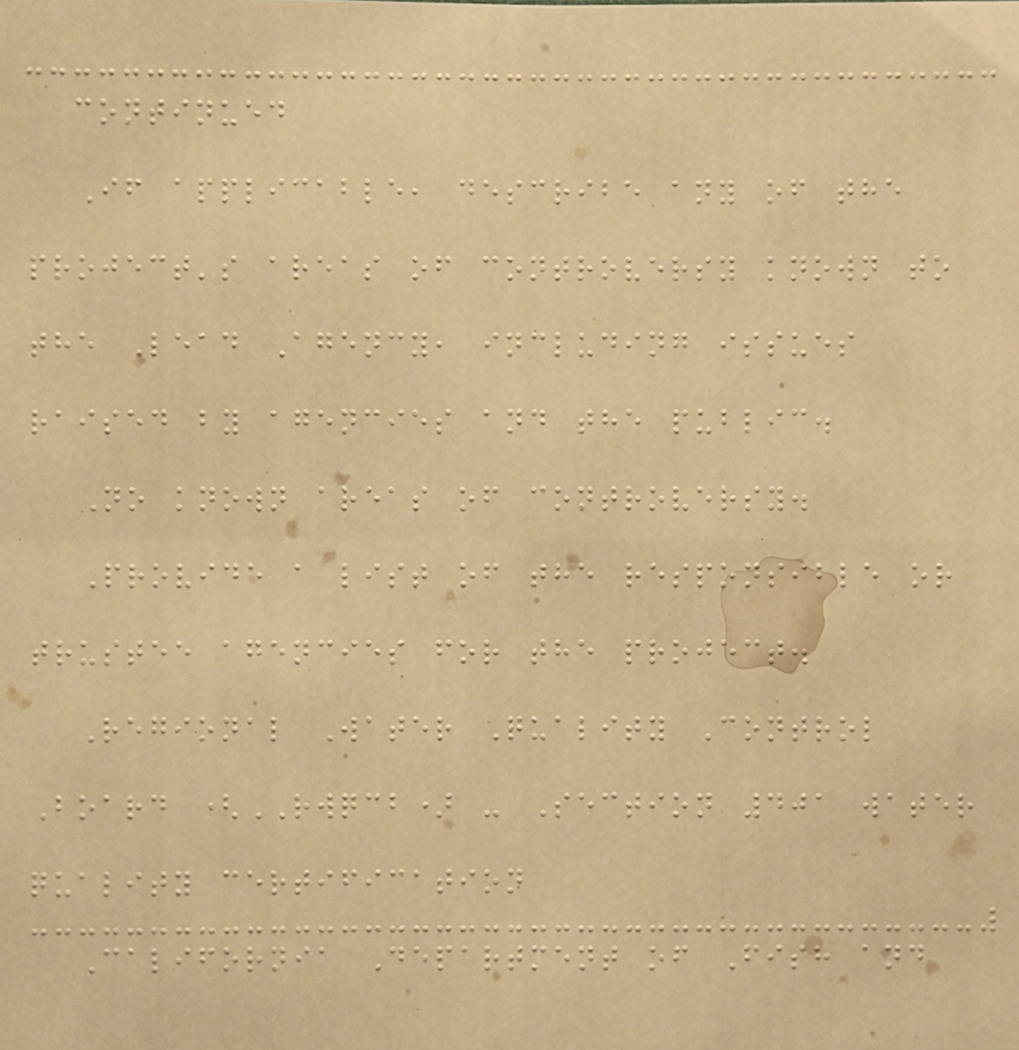continued
If applicable, describe any of the
project's areas of controversy known to
the Lead Agency, including issues
raised by agencies and the public.
No known areas of controversy.
Provide a list of the responsible or
trustee agencies for the project.
Regional Water Quality Control
Board (RWQCB) - Section 401 water
quality certification
California Department of Fish and
